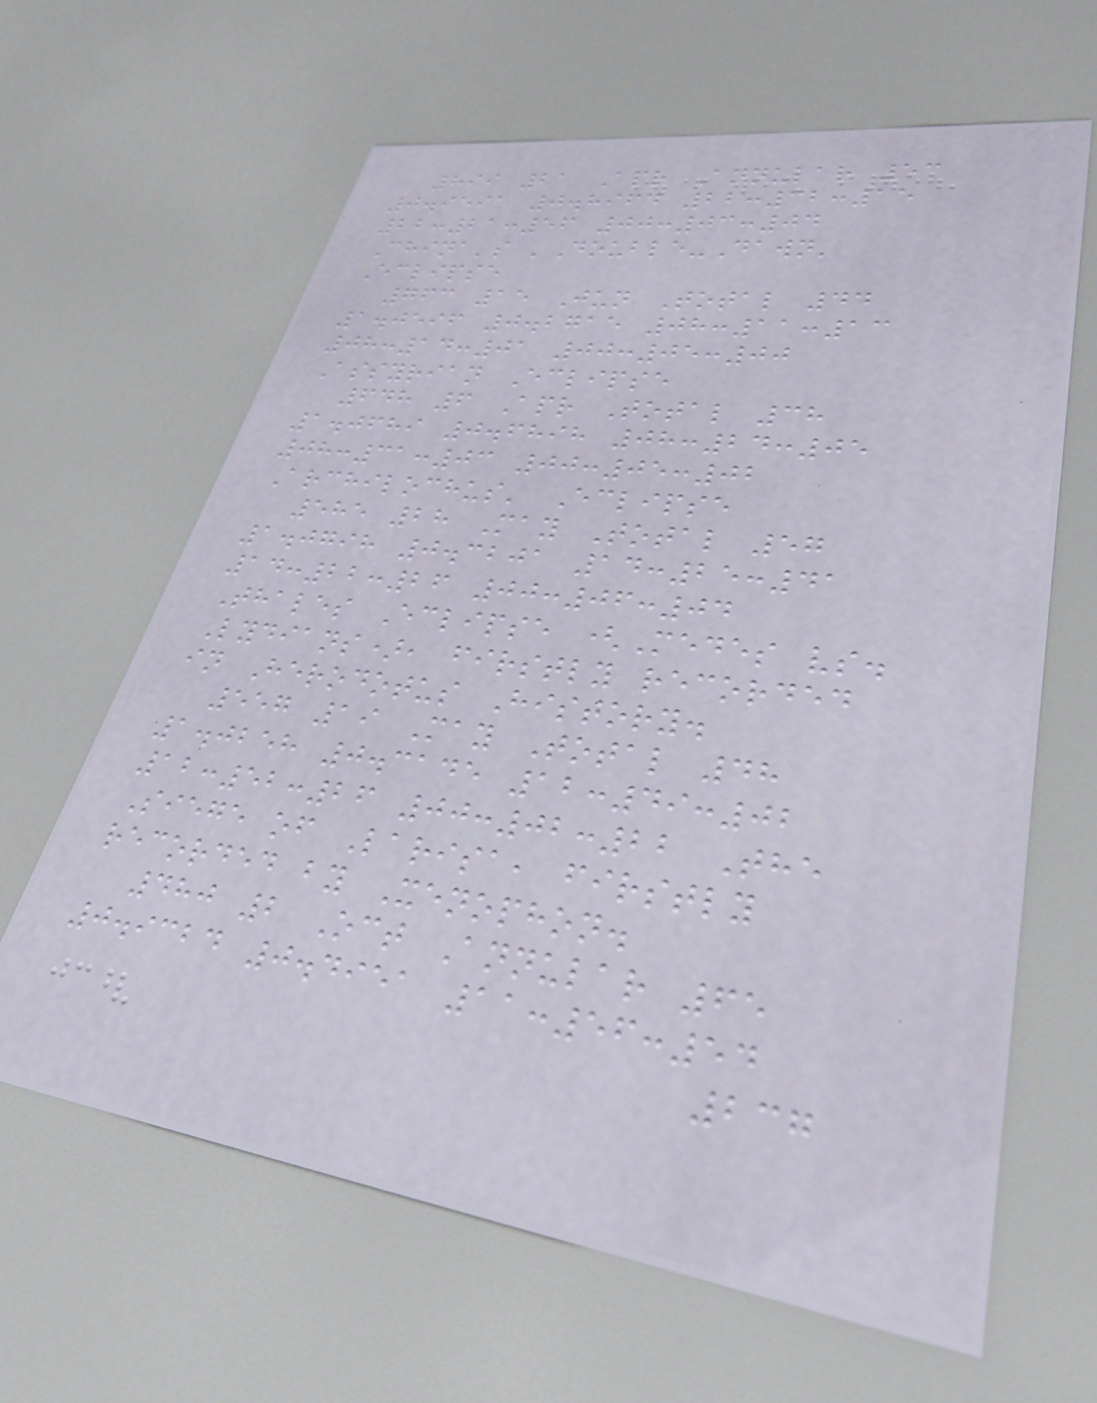899 21 Apr Annular 53
0.9591 0.8964 22:32:15
22:21:56 00:03:04
China's 'Double-Dawn'
Eclipse
763 15 Jun Total 44
1.0596 0.2715 08:11:13
08:14:01 00:05:00
Assyrian Eclipse
648 6 Apr Total 38
1.0689 0.6898 08:24:05
08:31:03 00:05:02
Archilochus' Eclipse
585 28 May Total 57
1.0798 0.3201 14:25:41
14:22:26 00:06:04
Thales Eclipse (Medes vs.
Lydians), firstly recorded
in Herodotus History.
557 19 May Total 48
1.0258 0.3145 12:49:02
12:52:26 00:02:22 The
Siege of Larisa, firstly
recorded by Xenophon.
480 2 Oct Annular 65
0.9324 0.4951 11:56:54
237
